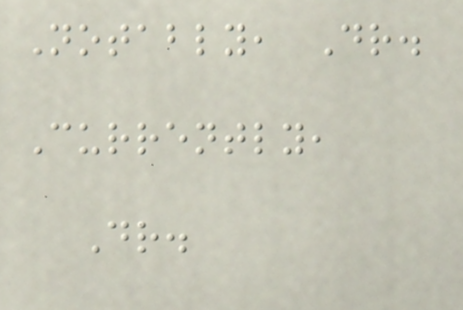Notably, Dr.
Currently,
Dr.
